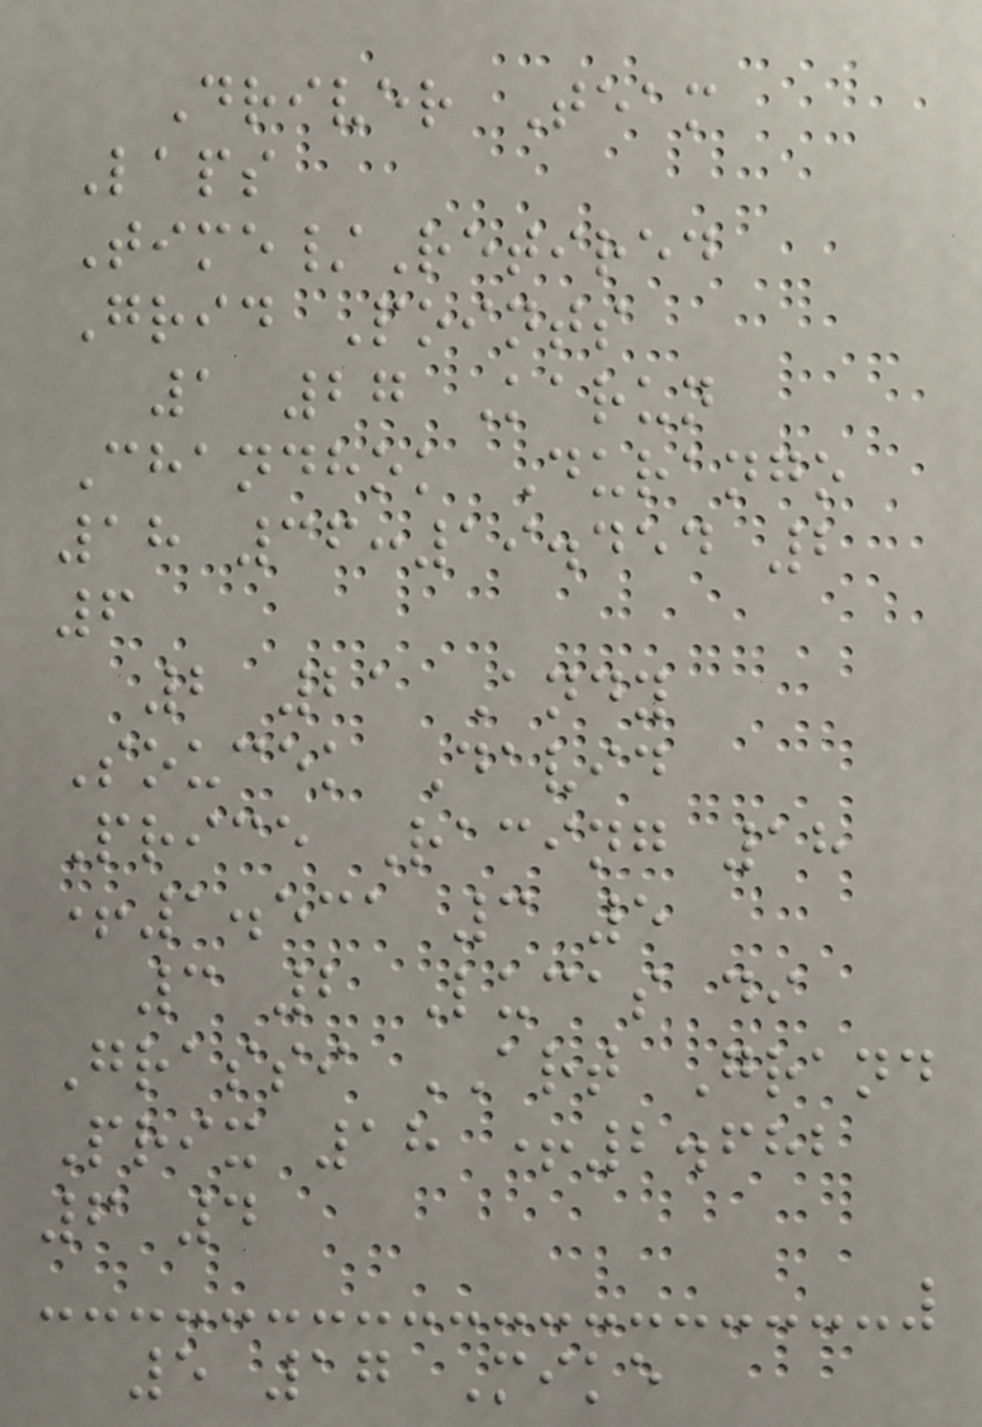Driver Team
Laps
Time/Retired
Grid Points
1 27 Karun
Chandhok Durango
18 36:19.454 2
6
2 21 Andy
Soucek David
Price Racing 18
+1.531 3 5
3 2 Lucas di
Grassi ART Grand
Prix 18 +2.682
6 4
5 17 Mike
